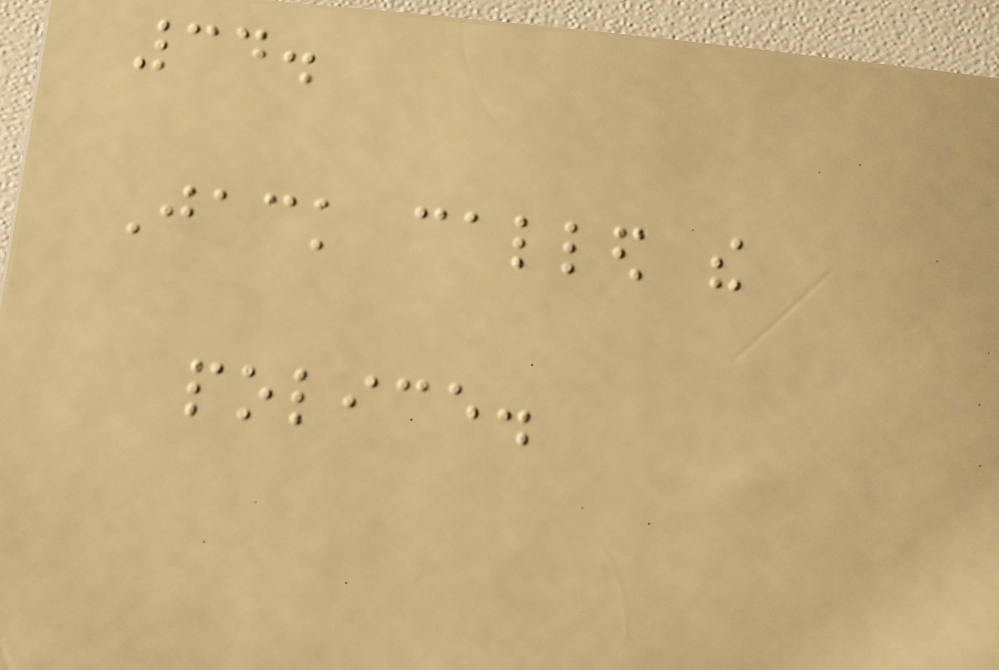34.
Jack called the
police.
